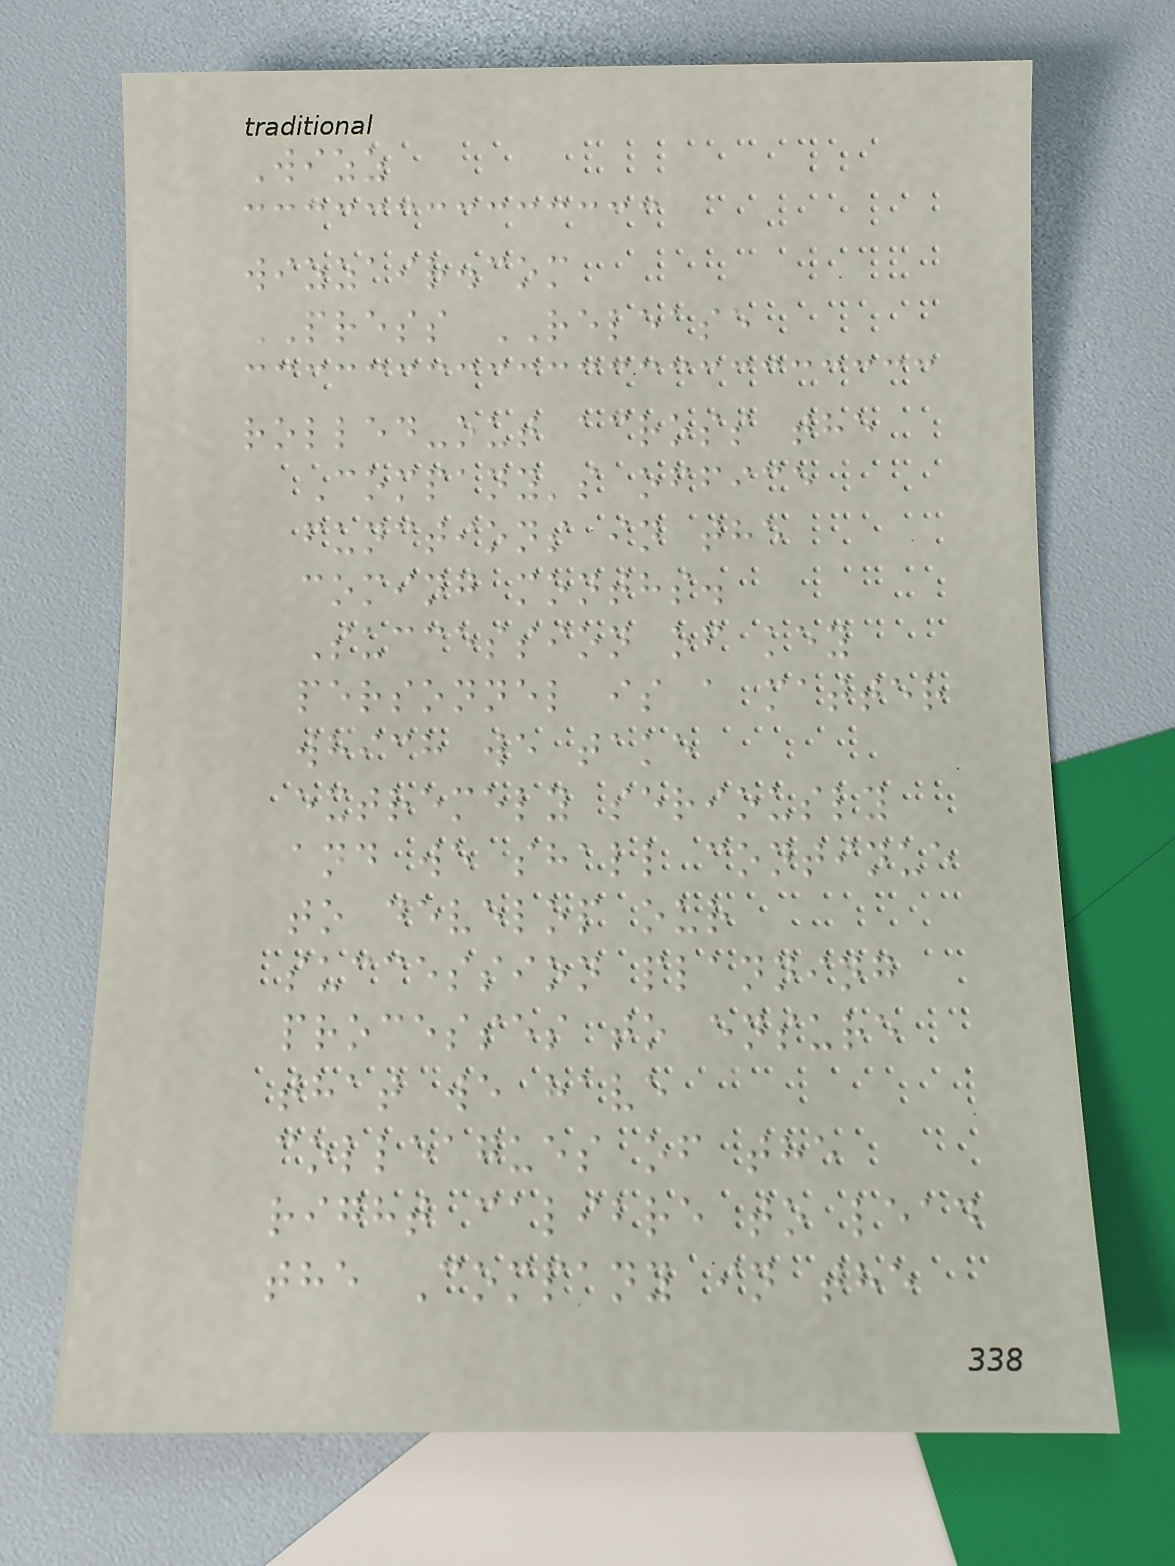Wizz
wizzair.com
PRESS RELEASE
rolled-out across the
Company's office
functions in the
coming months.
Succession of key
personnel is a matter
which we take
extremely seriously
and we shall continue
to develop our
succession planning
processes to ensure
that we have
colleagues of the
right calibre to lead
the Company in the
